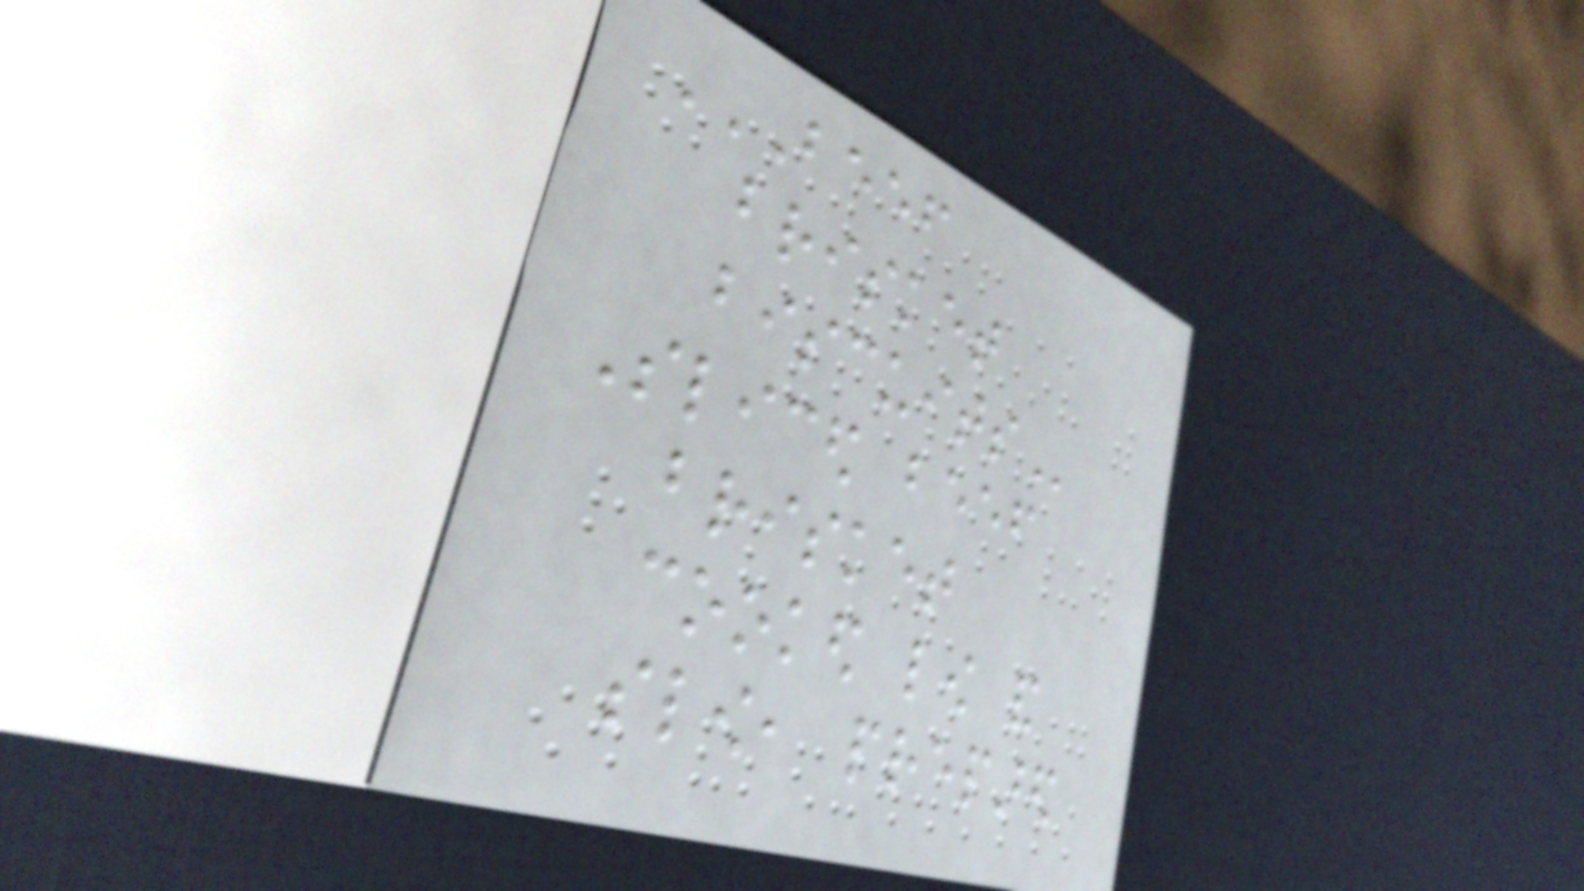BEEF
BRISKET
BISCUITS
Sliced beef
brisket
cooked low and
slow, prepared
